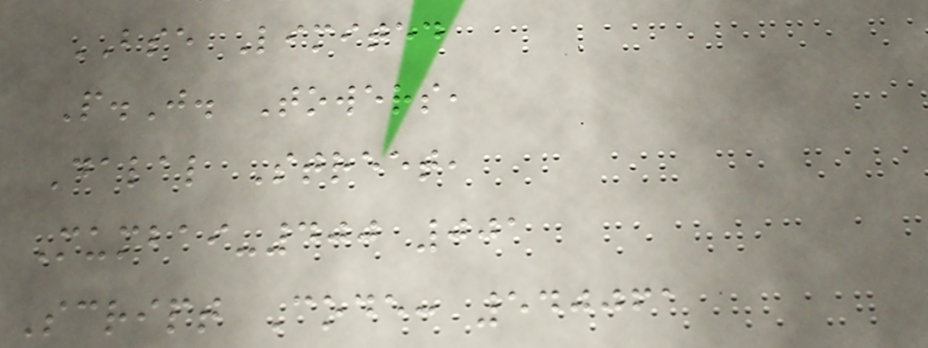BSE Limited
P.J. Towers,
Dalal Street,
Mumbai-400 001
Script Code: 540061
